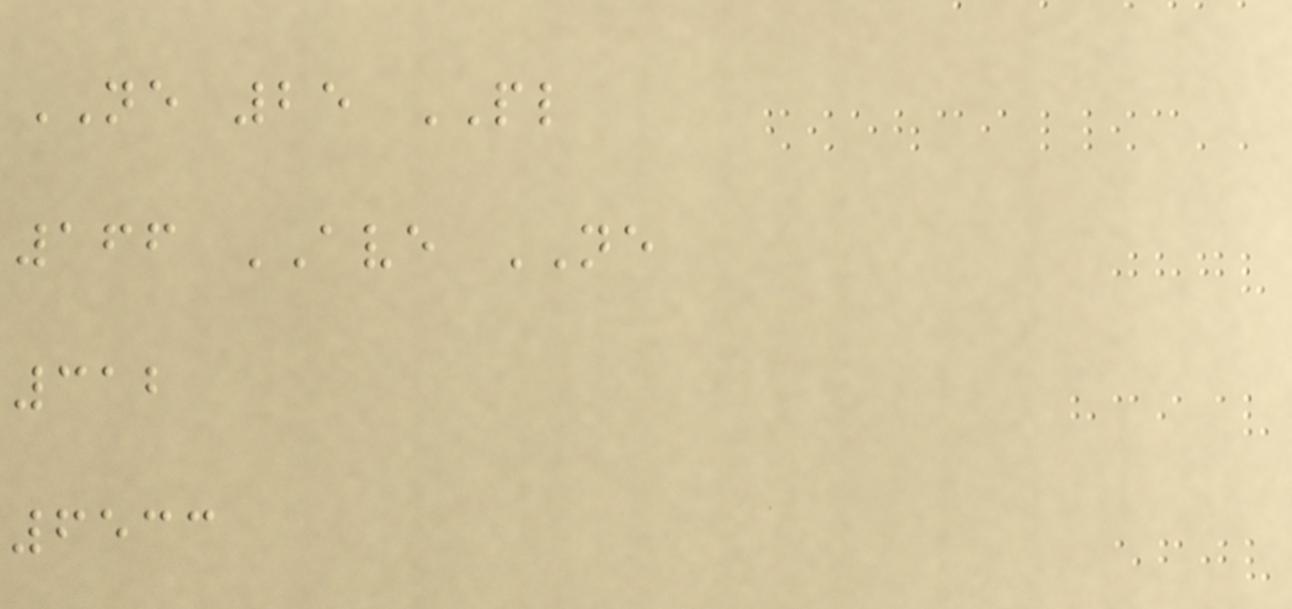NE 25 PL
166 AVE NE
312
6533
